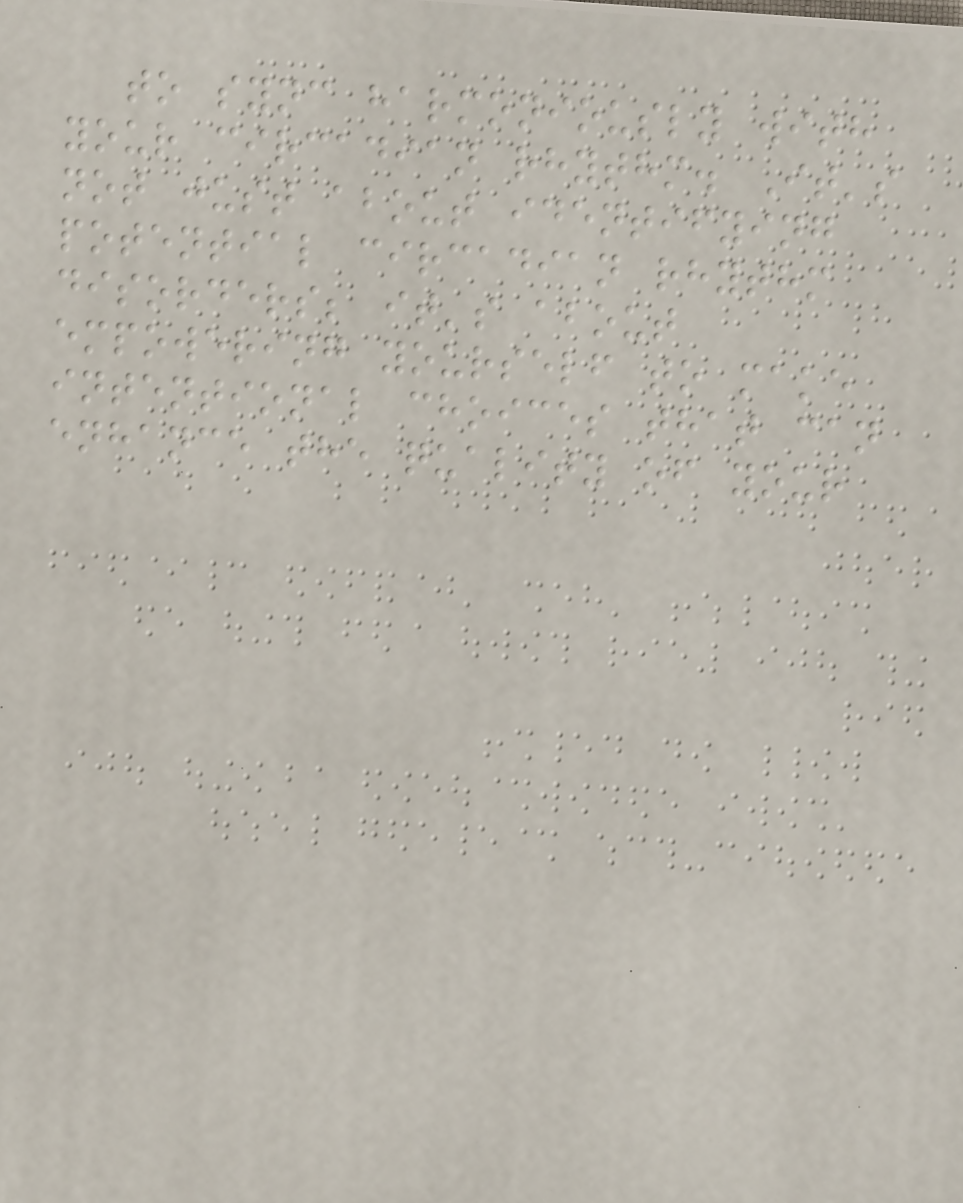to sync harmoniously with
your circadian rhythm. It's
not just about identifying
potential circadian rhythm
disorders; it's about
empowering yourself to make
intentional choices that can
enhance the quality of your
